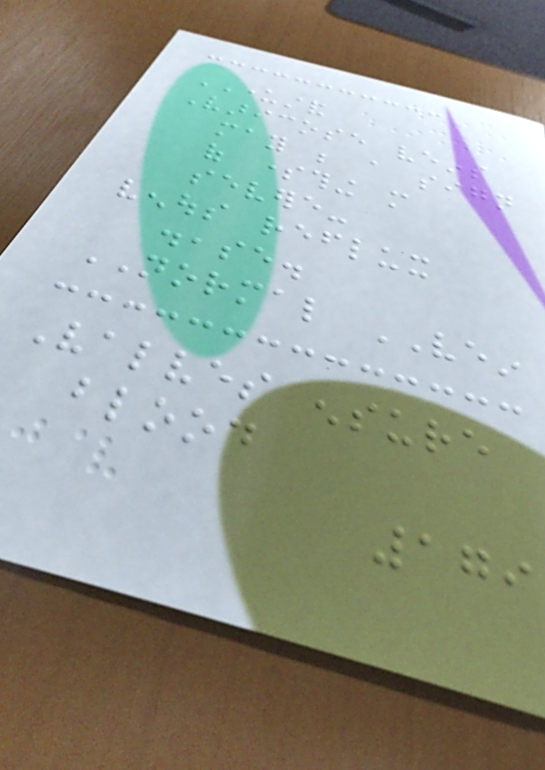UNDERSTAND
Varicose veins
may be a sign
of something more
severe-
venous reflux
disease.
NORMAL VEIN
Valves ensure
blood
179
